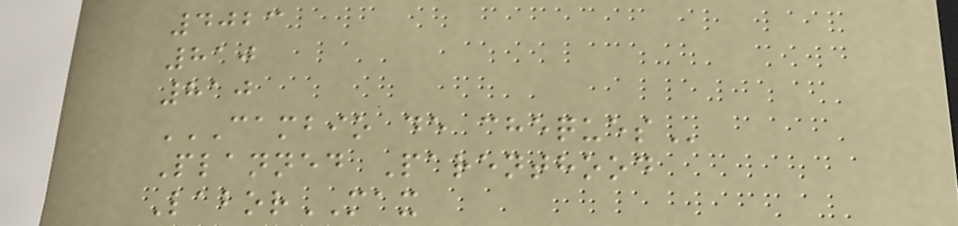4023
810
810
CAMBIO DE CHEQUES
Planned Parenthood
LaborMAX
